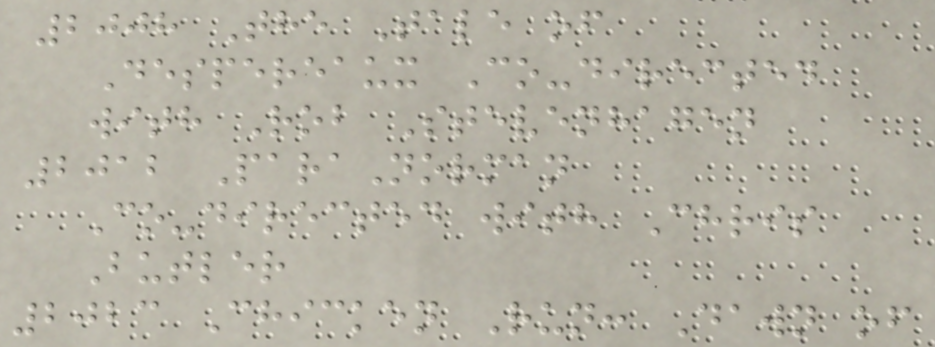2008 The Tale of
Despereaux Co-directed
with Rob Stevenhagen
2012 ParaNorman
Co-directed with Chris
Butler
2023 Chicken Run: Dawn of
